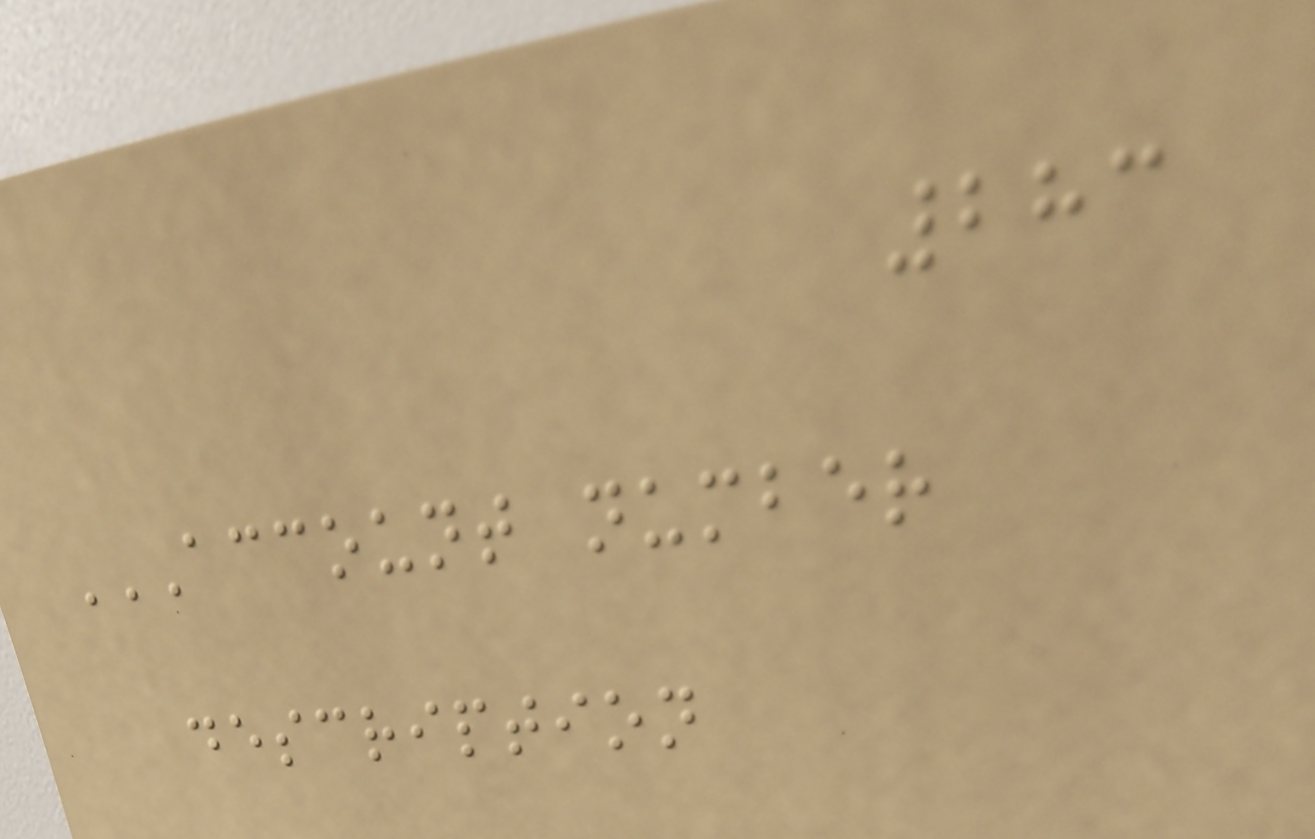283
ACCOUNT NUMBER
DESCRIPTION
